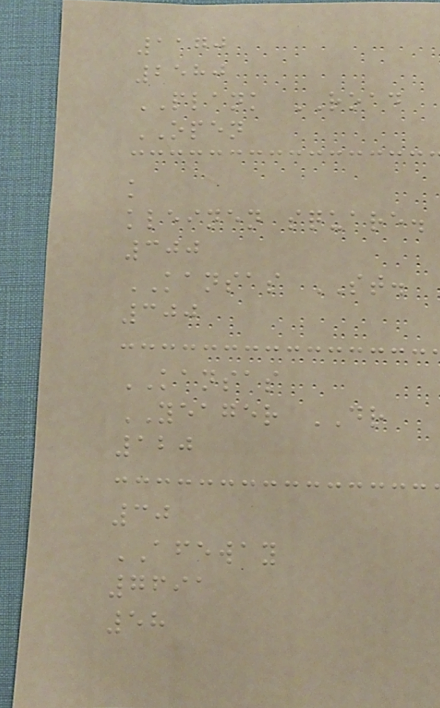1170
2580
PLANK ROAD
OPEN
k
kleinen square.
300
KANSAS ST.
300
KANSAS
YEAGER DR
120
30
AFEWAY
7691
58
